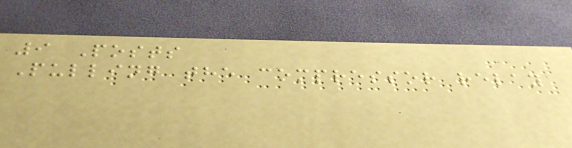9 Posts
Pulling the compressor relay
